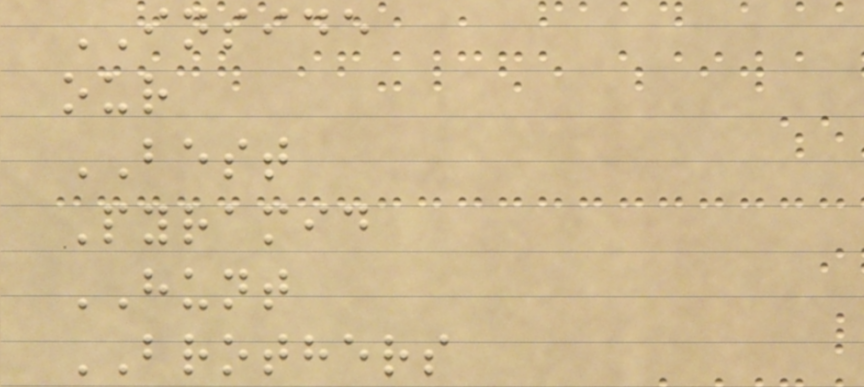INSIDE
our
BEST
Pyramid
HUNT
BROTHERS
